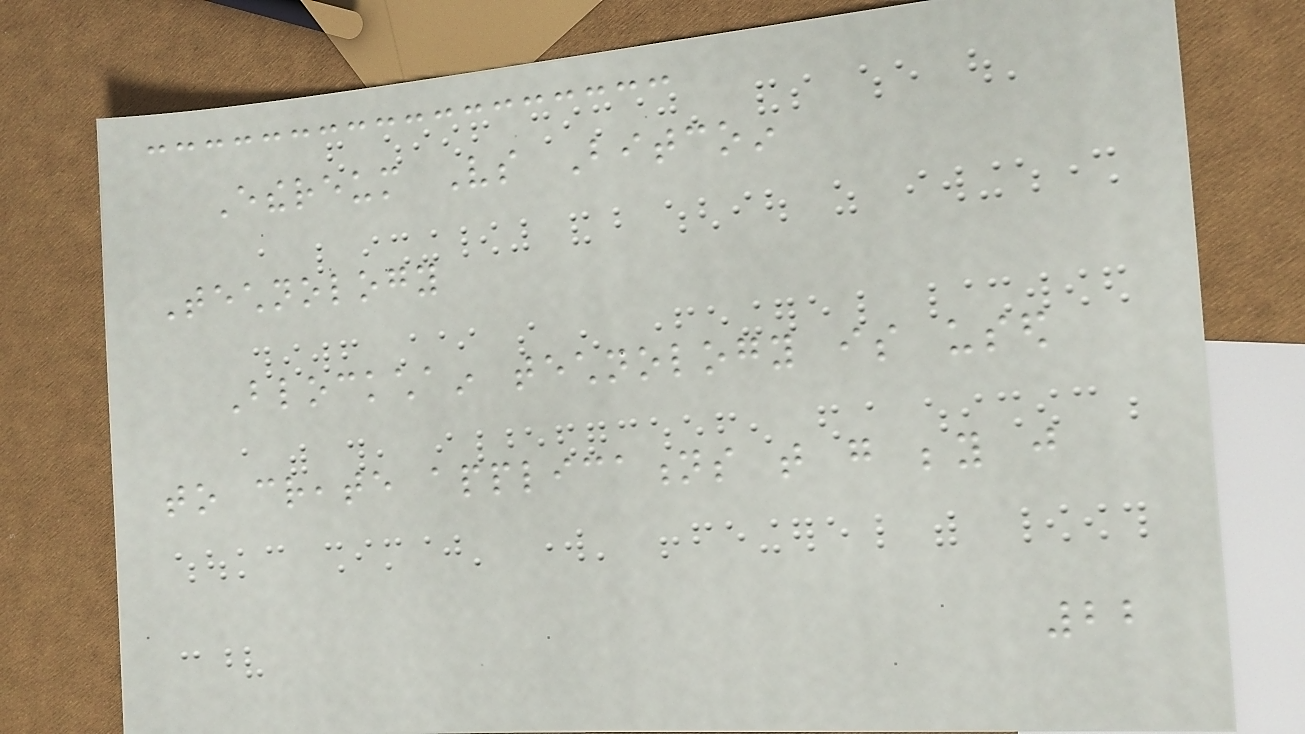Ethereum Vs Bitcoin
Technology
Blockchain technology is used
to create applications that go beyond just
22
